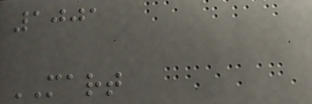1001
MART
